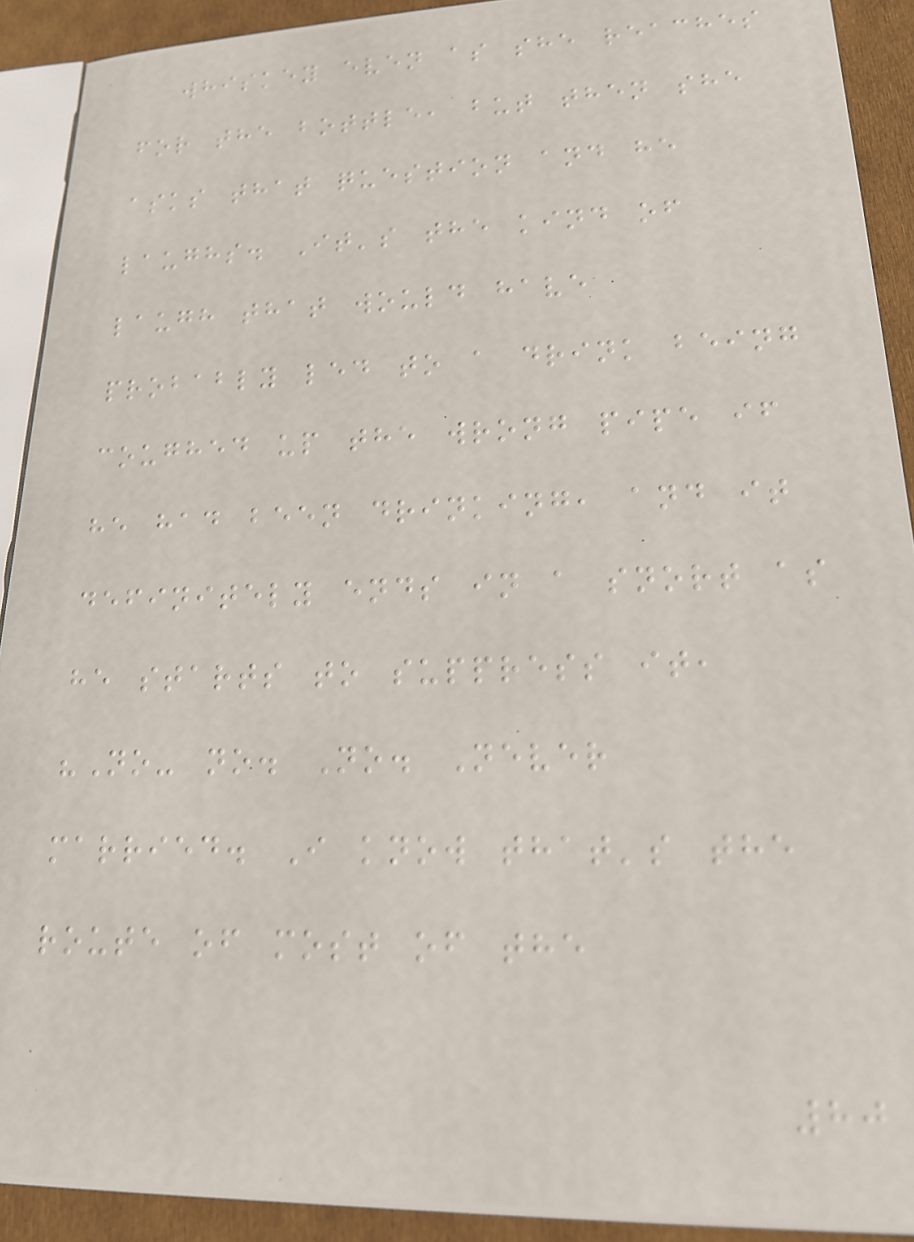whiskey even as she reaches
for the bottle, but then she
asks that question and he
laughs. It's the kind of
laugh that would have
probably led to a drink being
coughed up the wrong pipe if
he had been drinking, and it
definitely ends in a snort as
he starts to suppress it,
"No- no. No. Never
married. I know that's the
route of most of the
80
